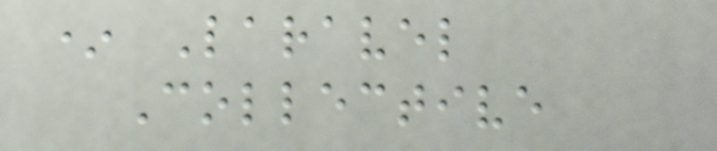* Laravel
Collective
